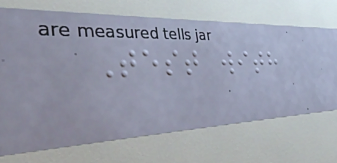Test with
